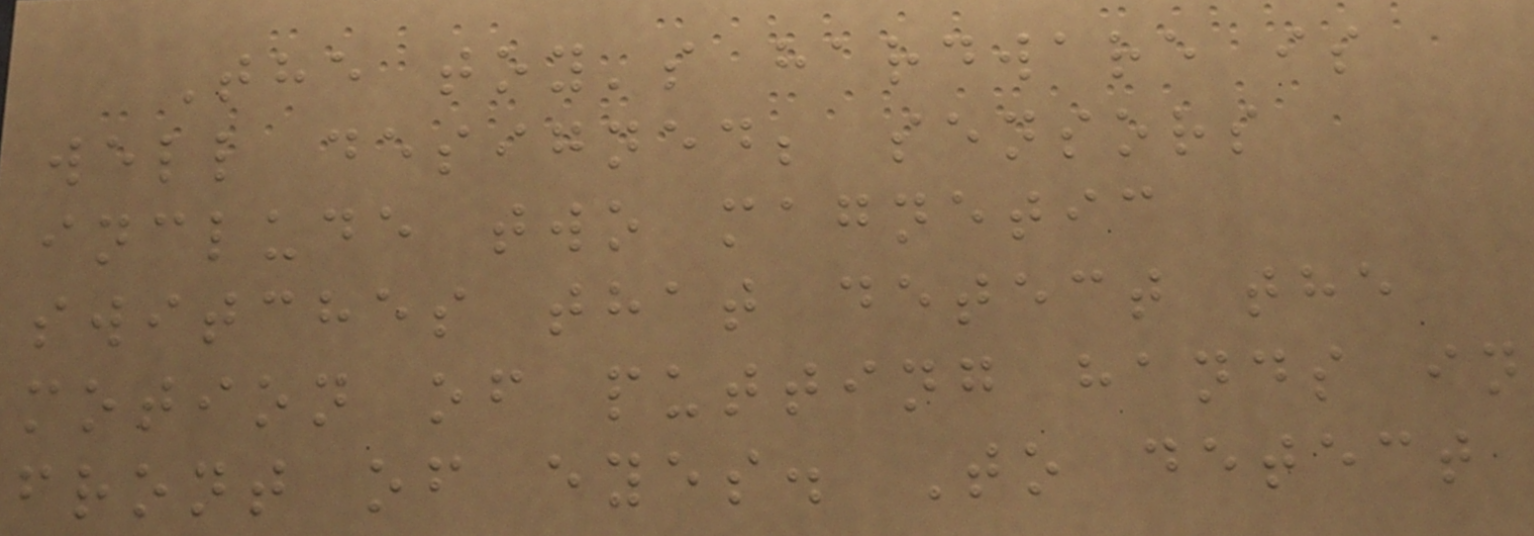The toy's hardware is
well designed; sensors
include two magnetic
switches that detect the
motion of putting hands in
front of eyes. To detect
